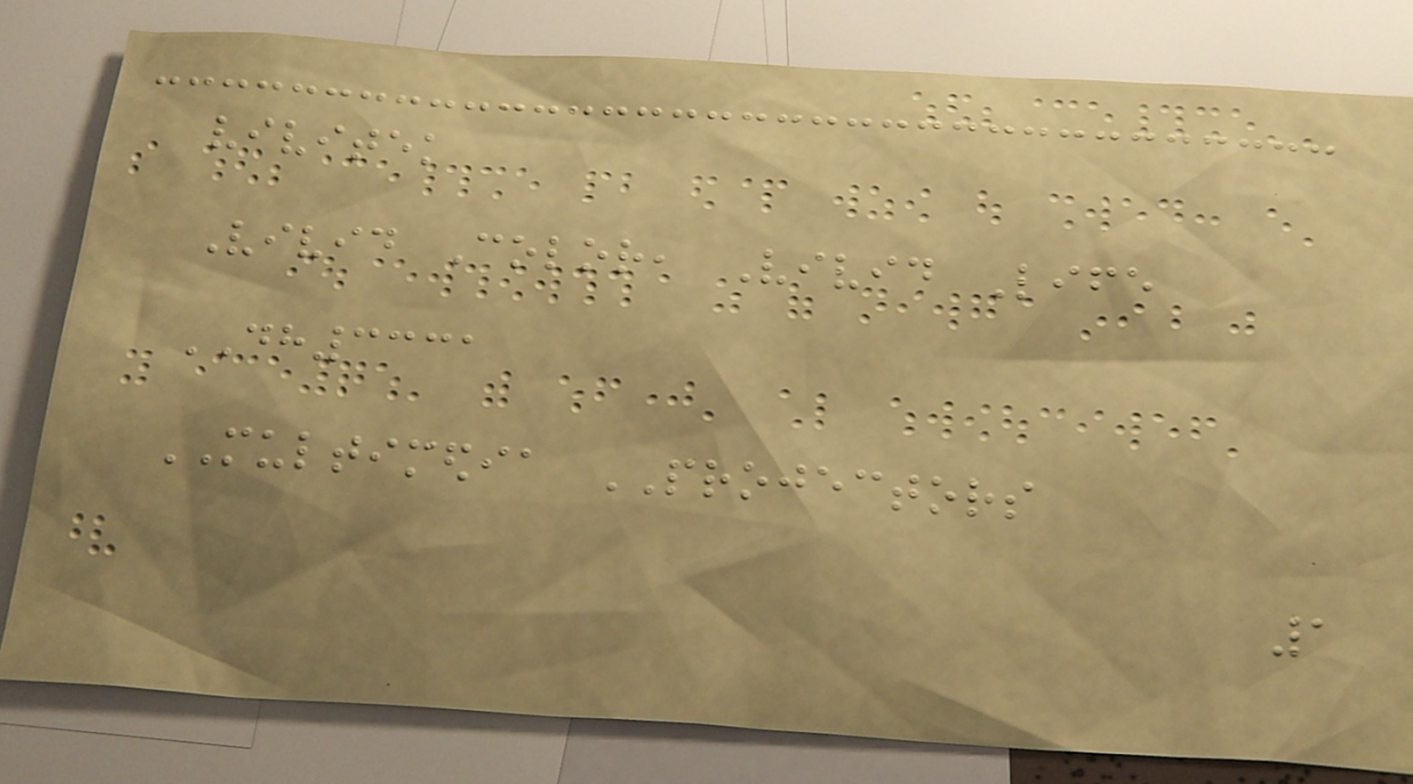vivitek
Vivid Color, Vivid Life
DH3331
MULTIMEDIA PROJECTORS
1
